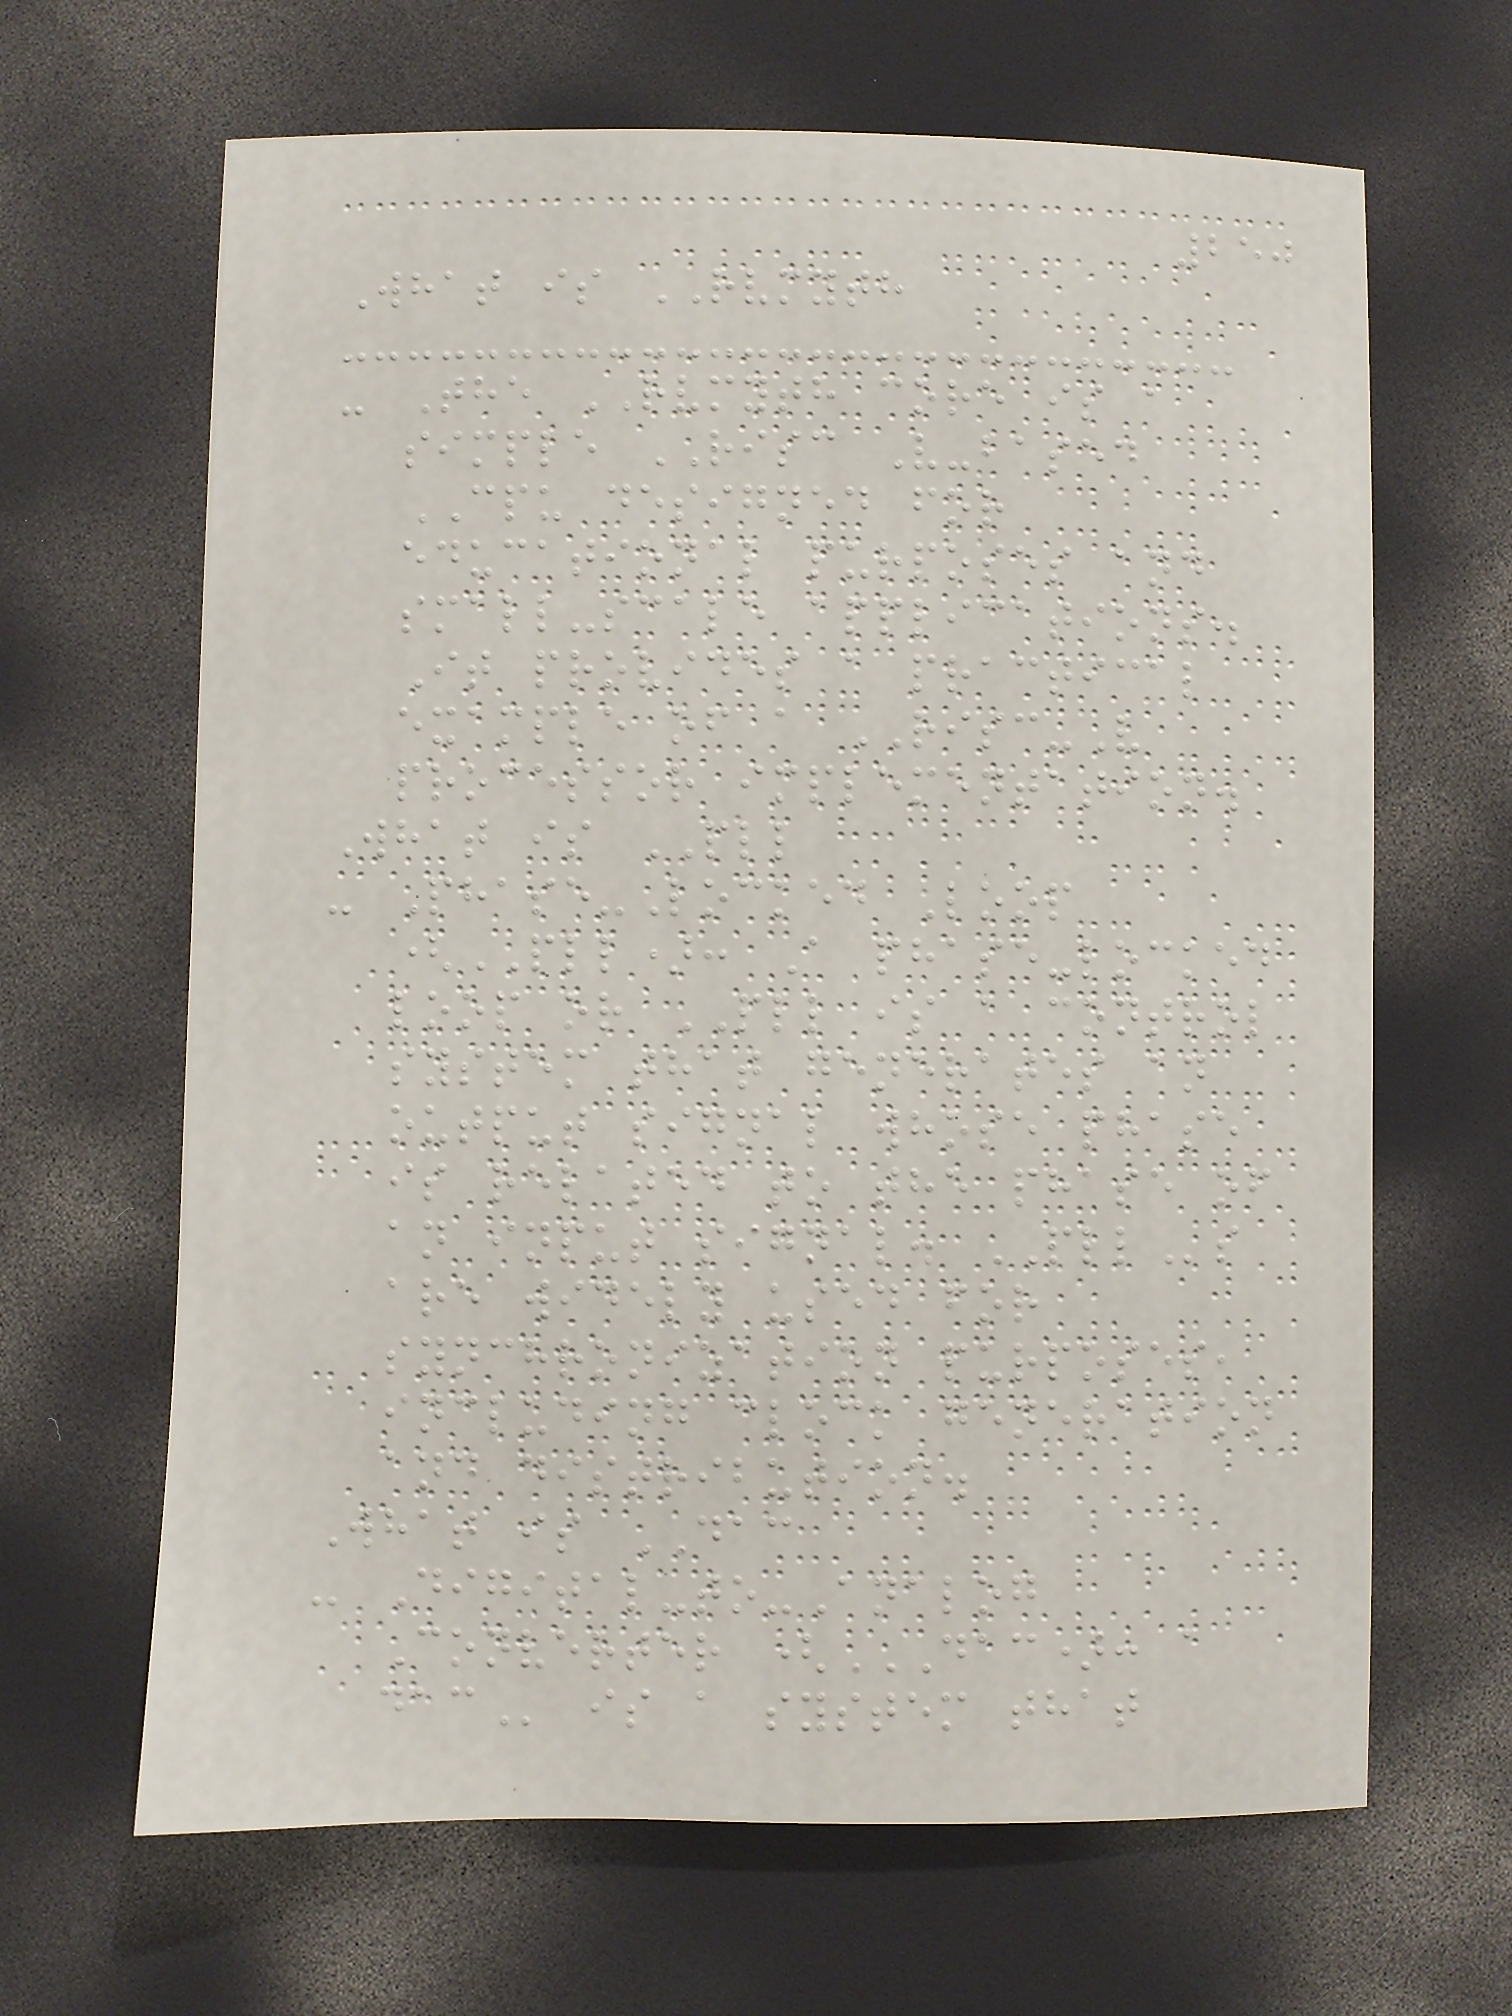250
What is RVMYTH
- The RVMYTH core is a
simple RISC V-based
CPU designed for
educational purposes and
small-scale applications.
It provides a practical
example of a RISC-V
processor implementation.
What is PLL
- Phase-Locked Loop
(PLL): A phase-locked
loop or PLL is a control
system that generates an
output signal whose phase
is related to the phase of
an input signal. PLLs
are widely used for
synchronization purposes,
including clock generation
and distribution.
What is DAC
- Digital-to-Analog
Converter (DAC): A
DAC is a system that
